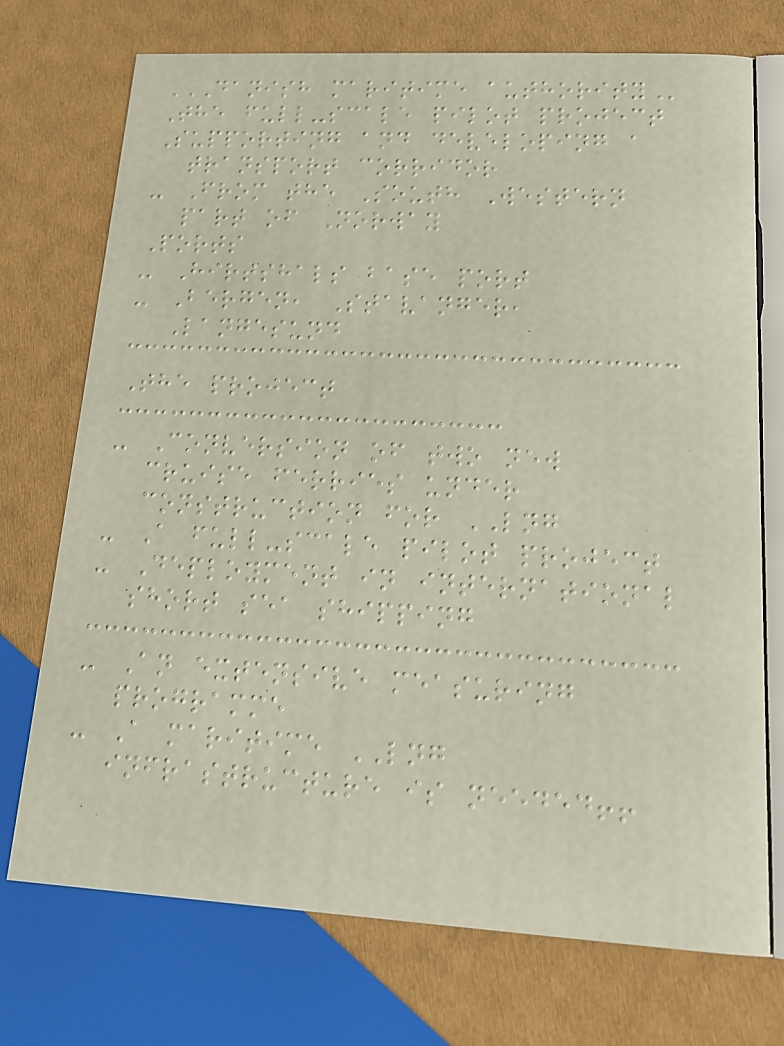DANISH MARITIME AUTHORITY
The full-scale pilot project
Supporting and developing a
transport corridor
- From the South Western
part of Norway
Ports
- Hirtshals base port
- Bergen, Stavanger,
Langesund
The project
- Conversion of two new
cruise ferries under
construction for LNG
- A full-scale pilot project
- Deployment in international
short sea shipping
- An extensive measuring
programme
- A maritime LNG
infrastructure is needed!!
